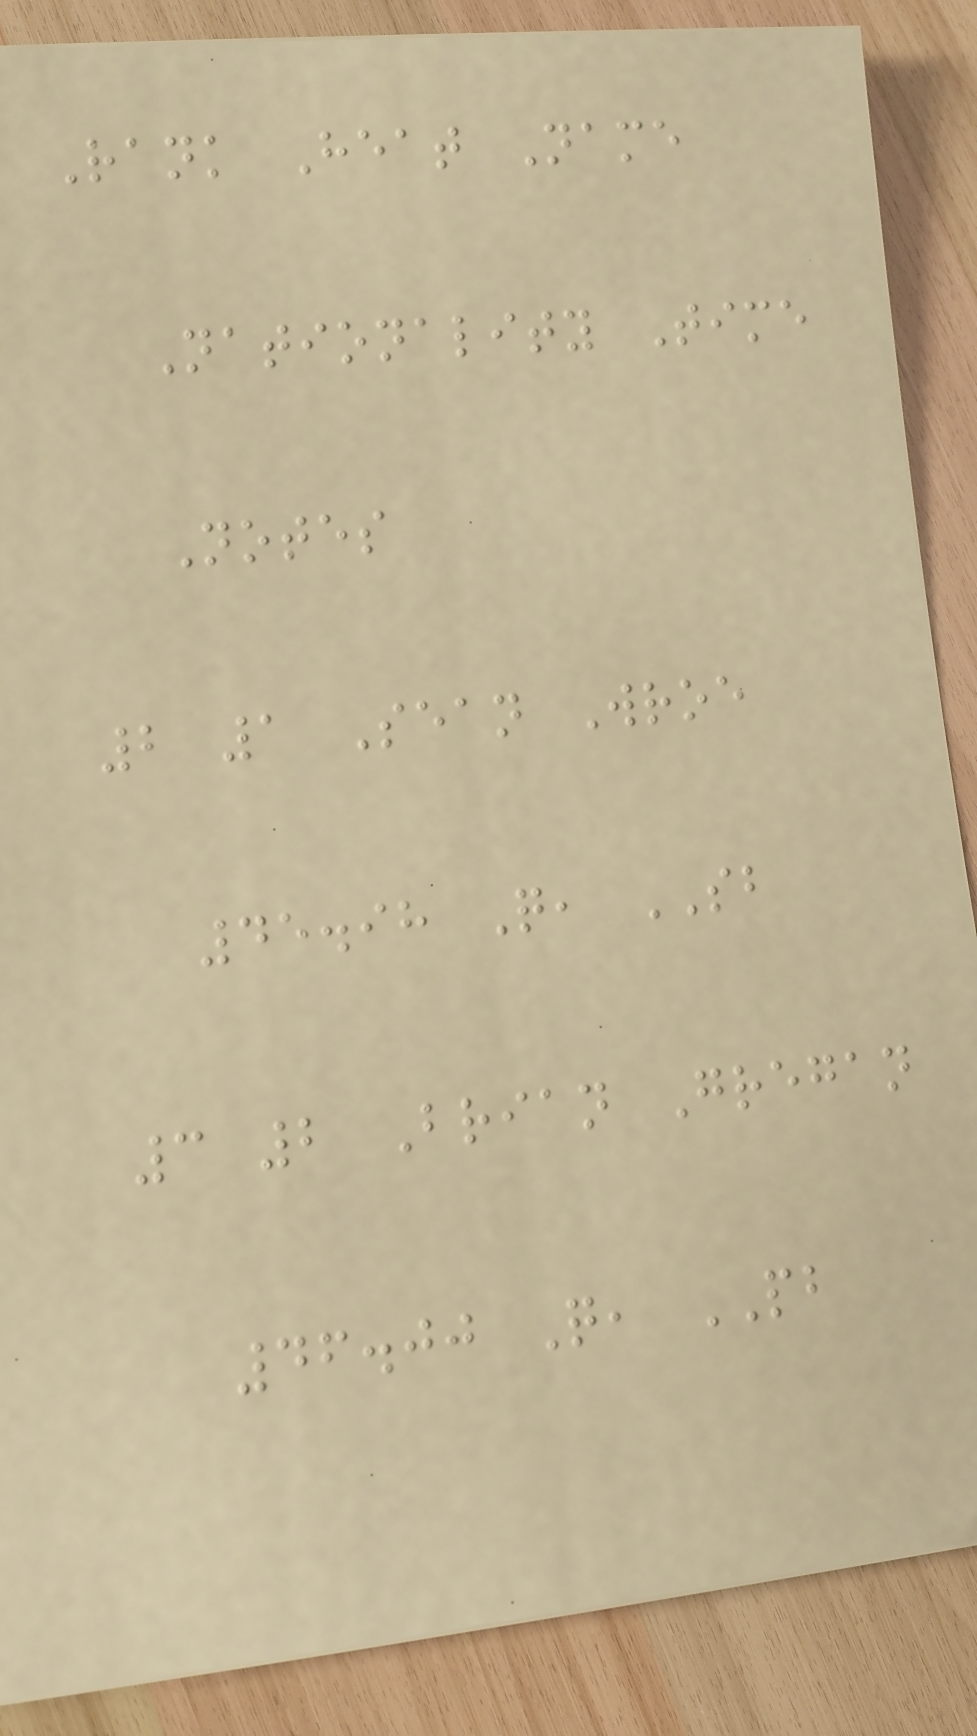Rank Heat Name
Nationality Time
Notes
2 1 Sean Wroe
45.98 Q, SB
3 2 Brian Gregan
46.00 Q, PB
